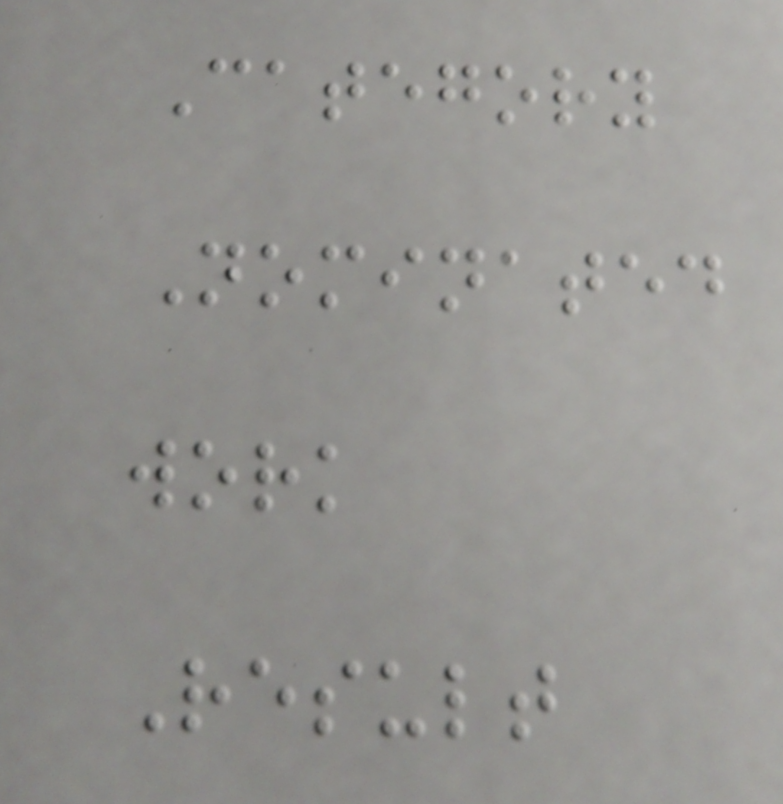Category
Nominated
work
Result
